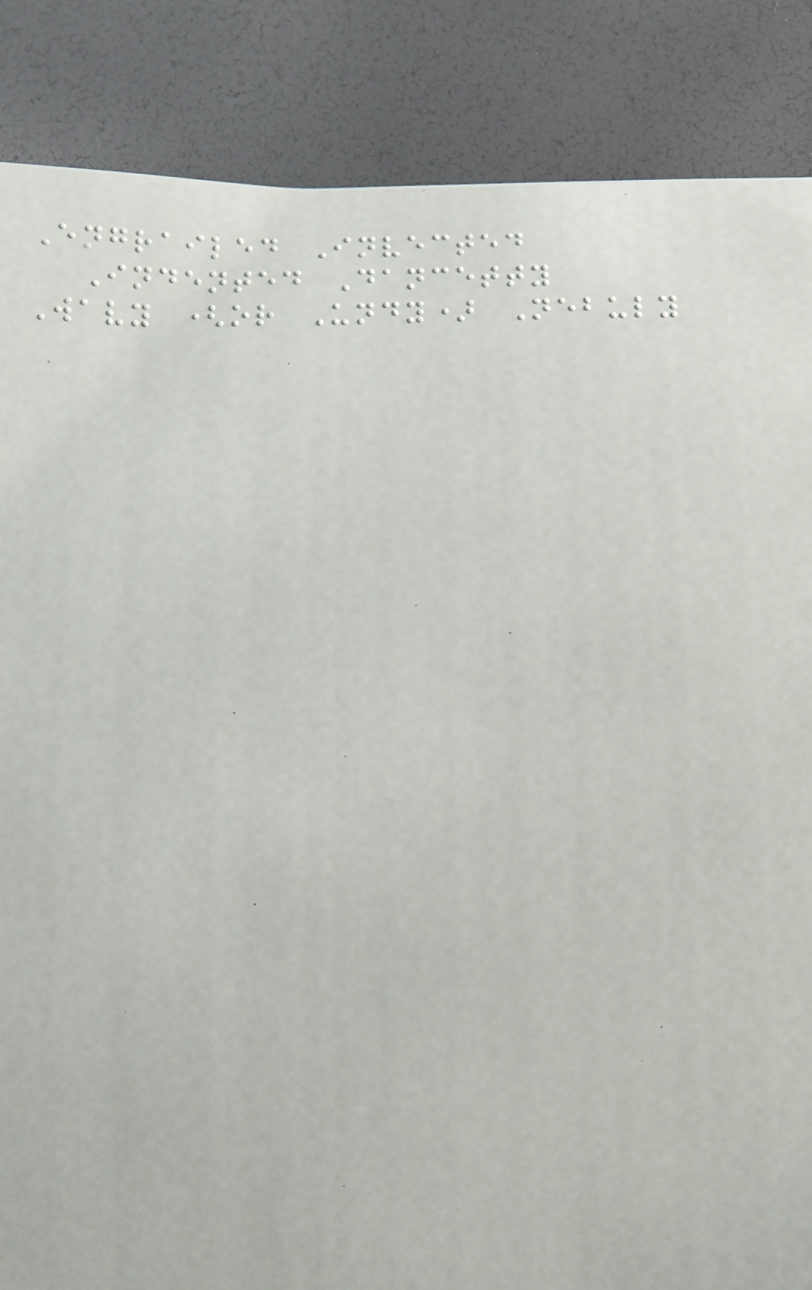Engrailed Invected
Indented Dancetty
Wavy (or Undy) Nebuly
